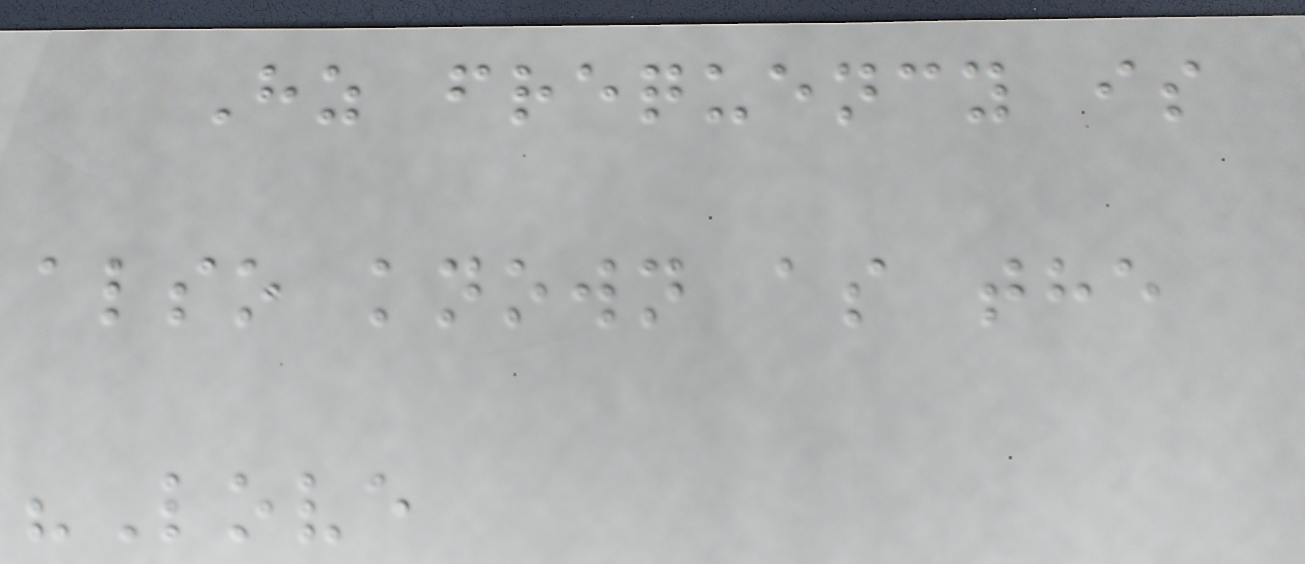Hz frequency is
also known as the
"Love
